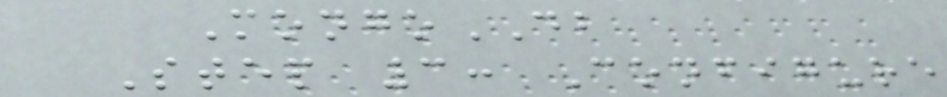MongoDB
Step 3: Configure
